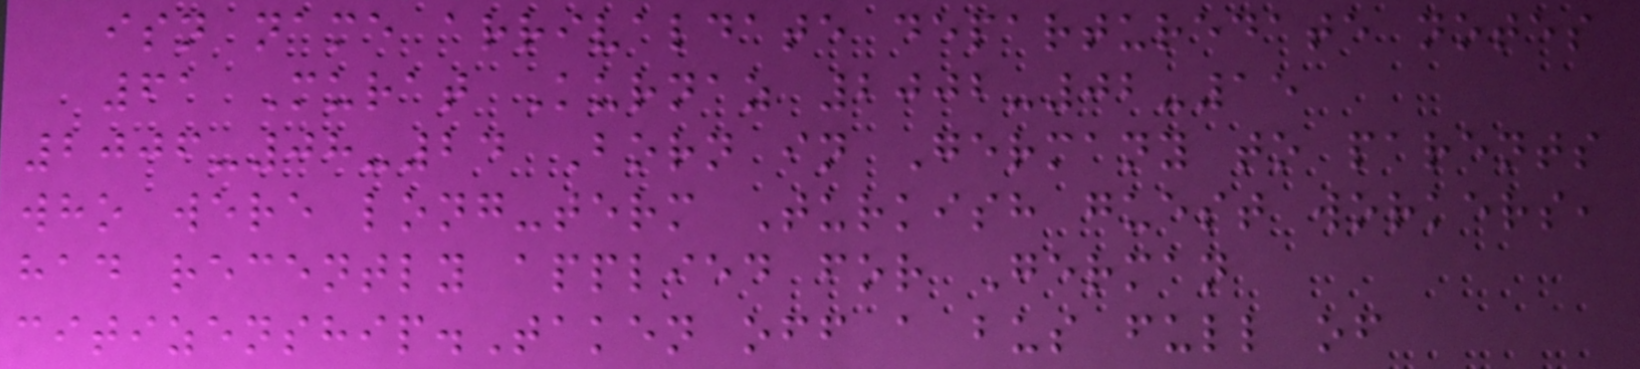isn name arrivaldate departuredate notes
61 Murat Kurnaz 2002-02-15
2006-08-24 Born in Germany to parents
who were long-term Turkish guest workers,
had recently applied for German
citizenship.Taken off a bus full of
